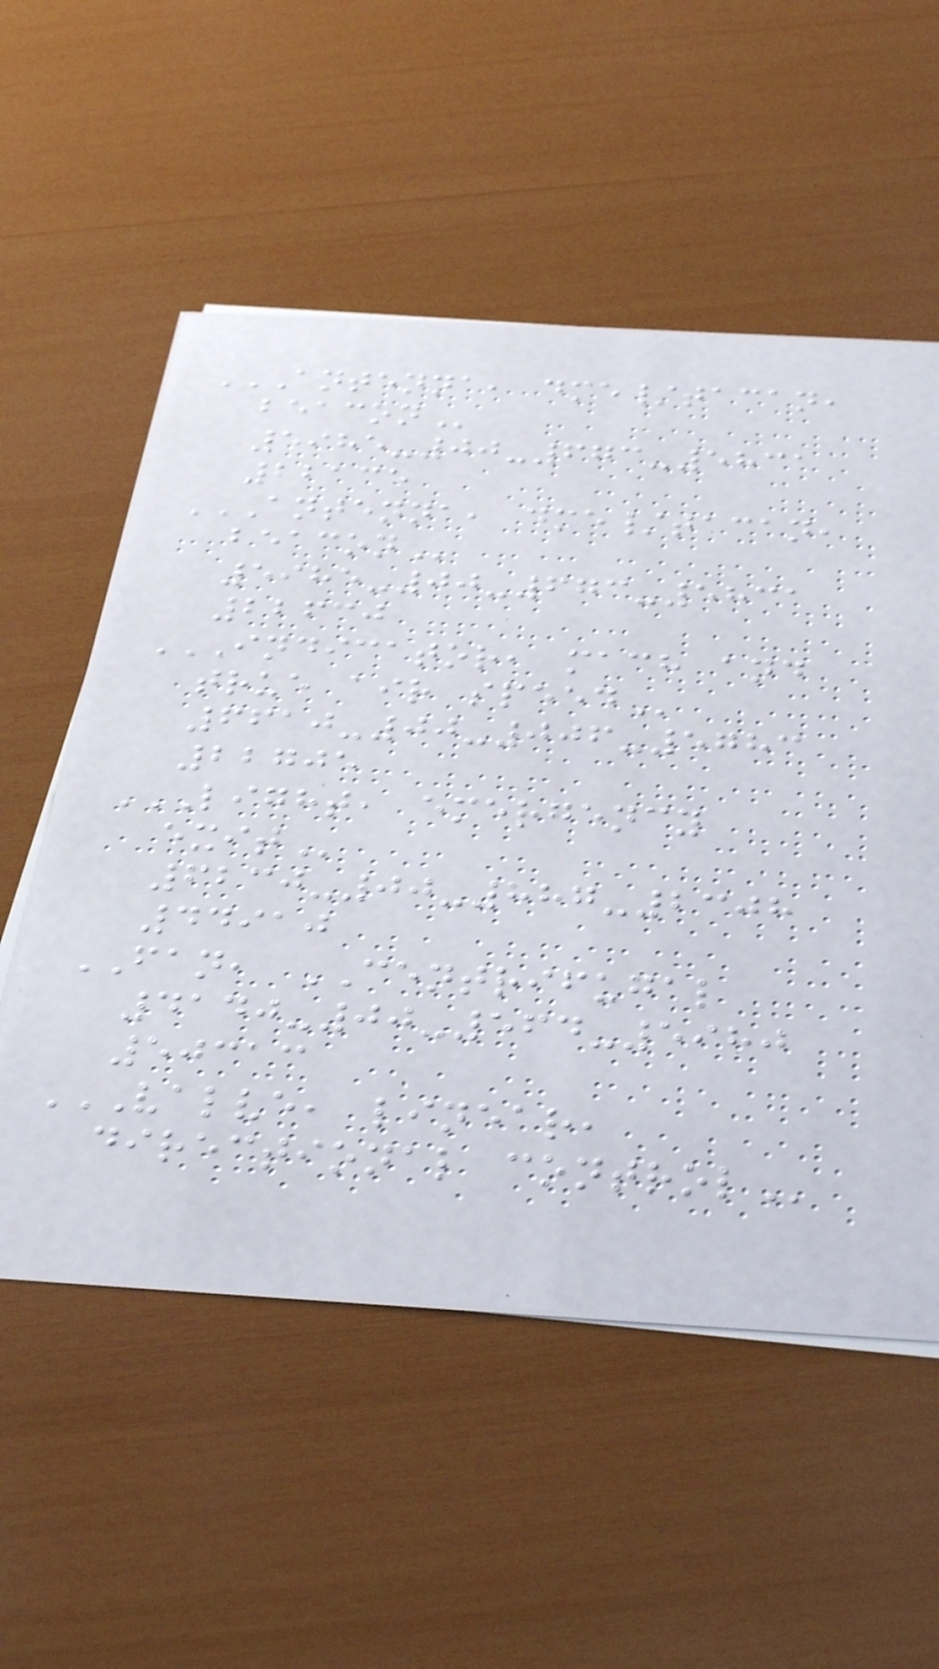ANTENNA, DME/TACAN,
BEACON
5985-00-673-5831
22135
ANTENNA, DME/TACAN,
BEACON
5985-00-673-5831
22630
INDICATOR, MACH AND
TRUE AIR SPEED
6610-00-006-5783
22705
LIGHT, EMERGENCY
EXIT
6230-00-887-2308
44910
FAN, CENTRIFUGAL
4140-00-564-5980
50313
VALVE, LINEAR,
DIRECTIONAL CONTROL
